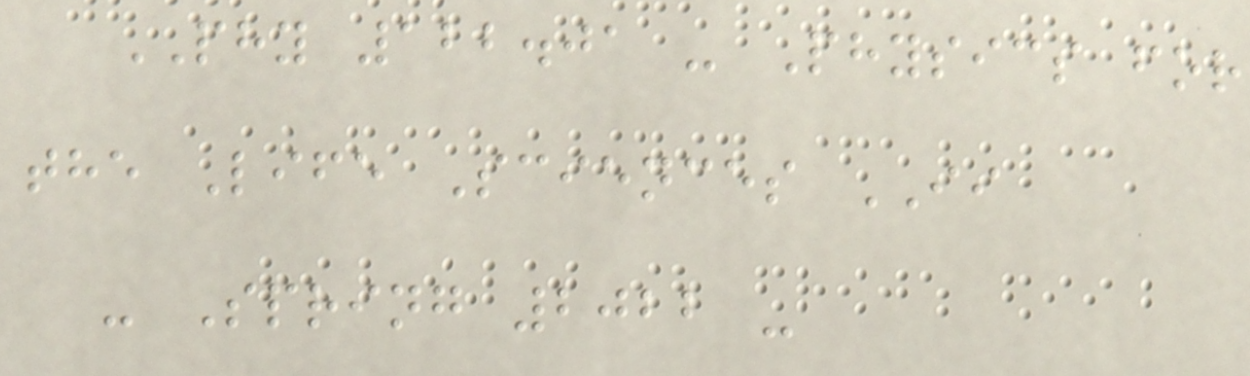PHY 122.01 - Physics for
the Life Sciences II
- Spring 2022 -
